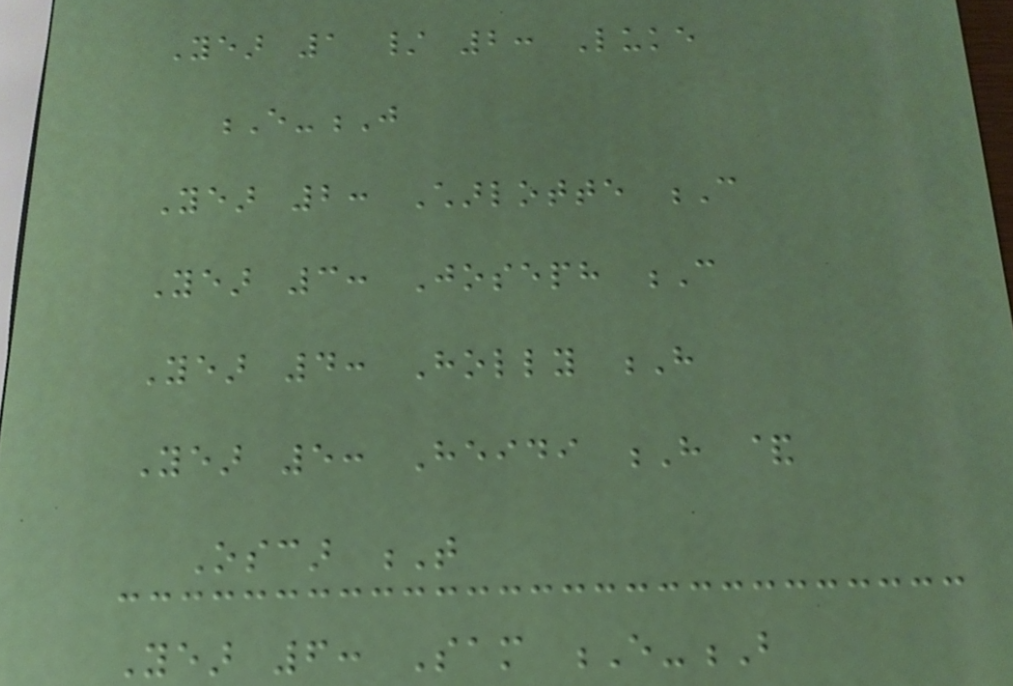Year 1 / 2: Luke
E-J
Year 2: Charlotte C
Year 3: Joseph C
Year 4: Holly H
Year 5: Heidi H &
Oscar T
Year 6: Sam E-B
